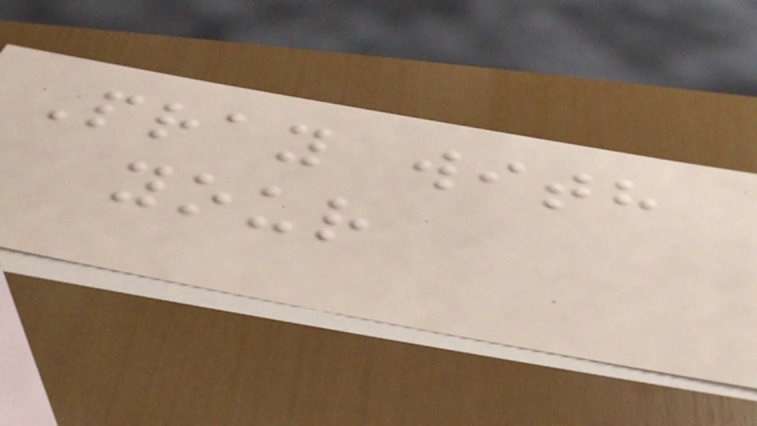Pray with
your
